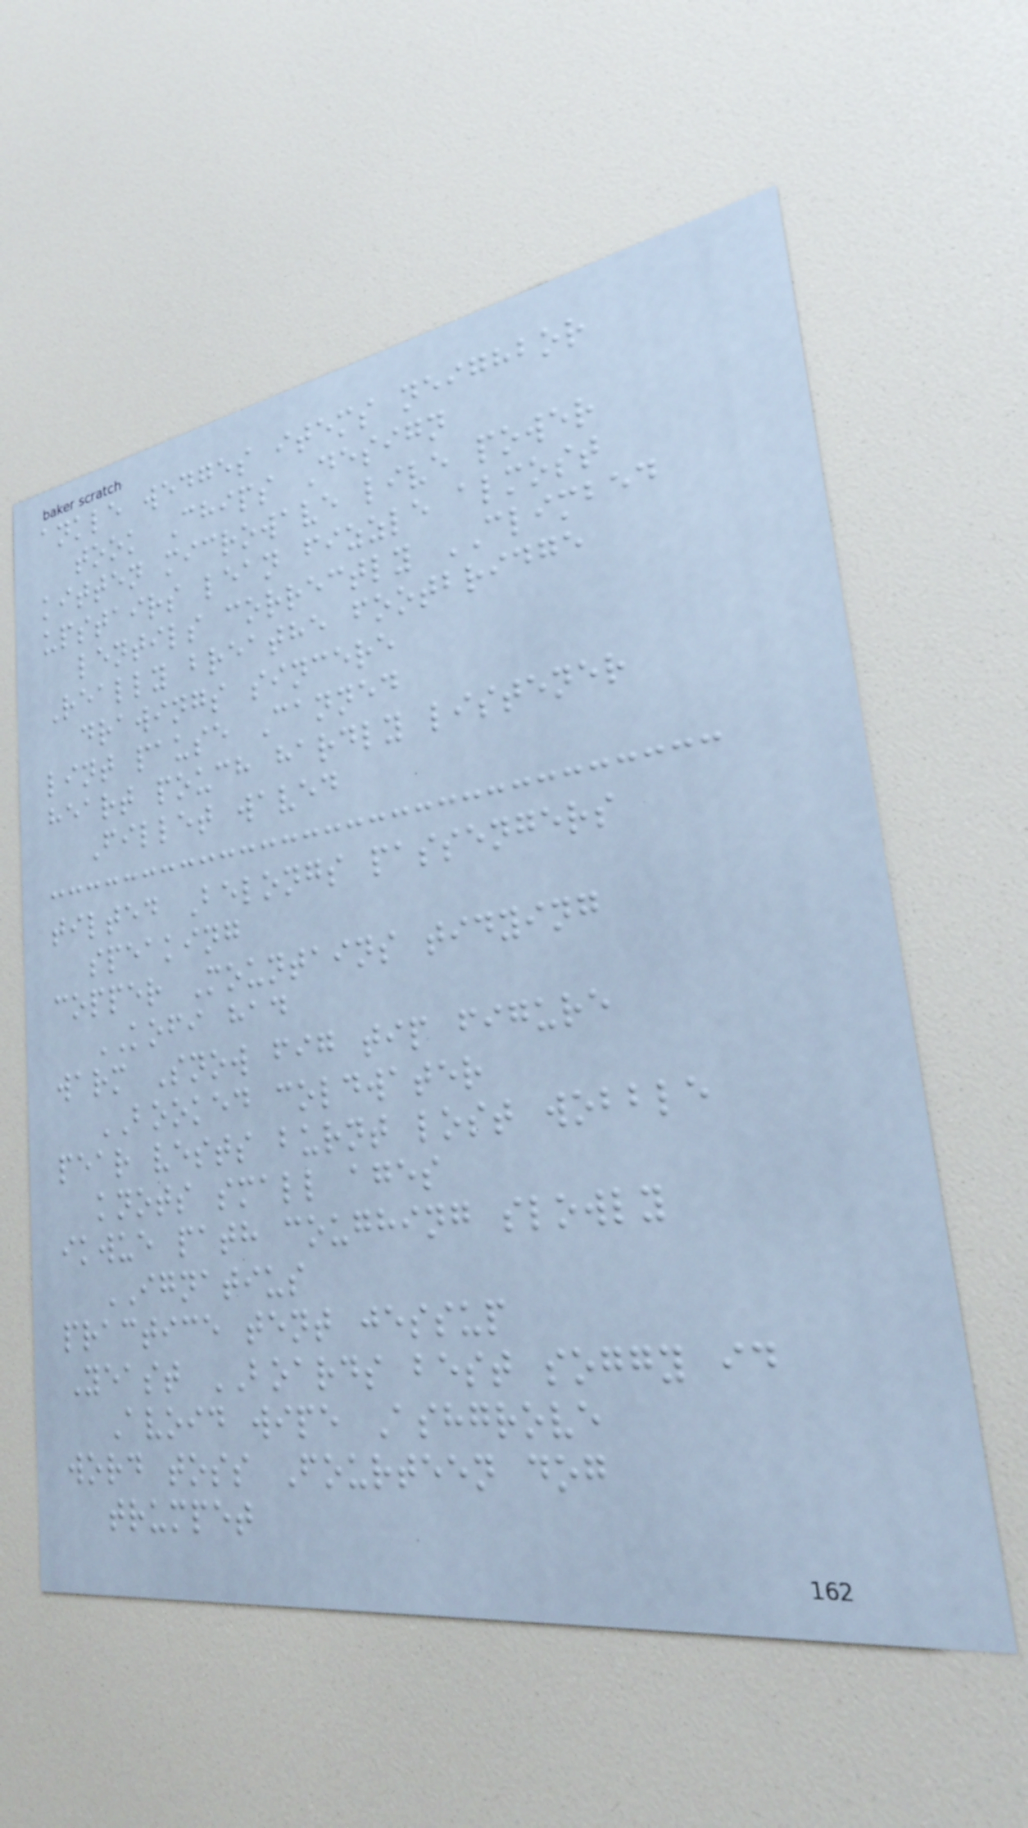ankle wedges items neighbor
took Chips Design
kitten microwave live power
upstairs lean fizzle almost
lentils correctly CLIMBED
Really breathe footbridge
drawings sincere
lint pause Canned
heart pouch hardly listener
Fillet waved
tilted Belongs passengers
speaking
copper Mountains tidying
KOFI had
warm Snow fig tip figure
BOOKED coldwater
pear vests burnt lost wobble
knots small ages
ikwue path coughing slowly
IGNATIUS
practice tent jessup
Yeast BOARDS best soggy id
Avoid wipe Ashgrove
word toss Fourteen dog
trumpet
